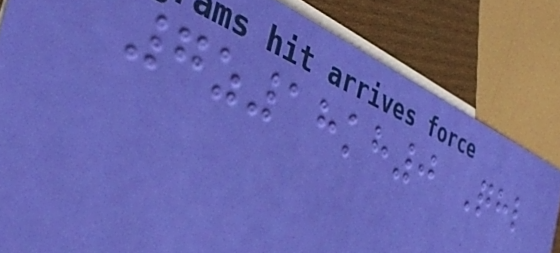7z18kh0 Qhl
